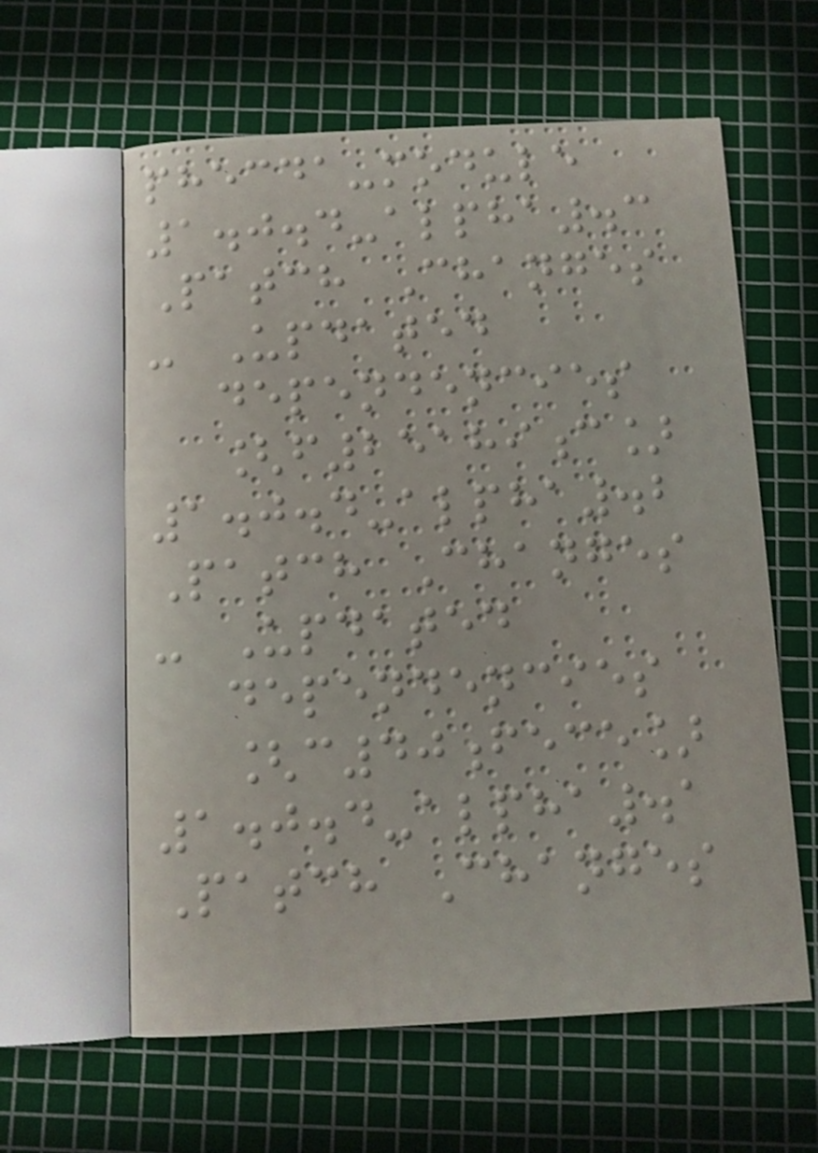phecda-module
1.0.4-alpha.3
Patch Changes
- Updated
dependencies
[f25189c]
1.0.4-alpha.2
Patch Changes
- Updated
dependencies
[c40fece]
1.0.4-alpha.1
Patch Changes
